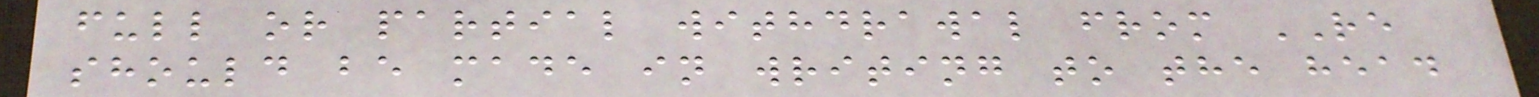full or partial withdrawal from RE
should be made in writing to the head
